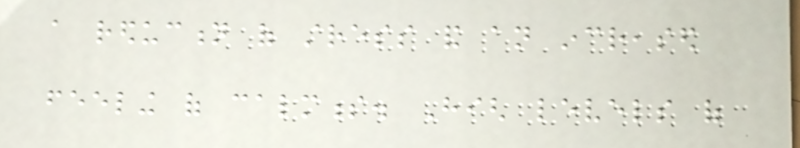a reduction of stress and an increased
feeling of calmness. High levels of
